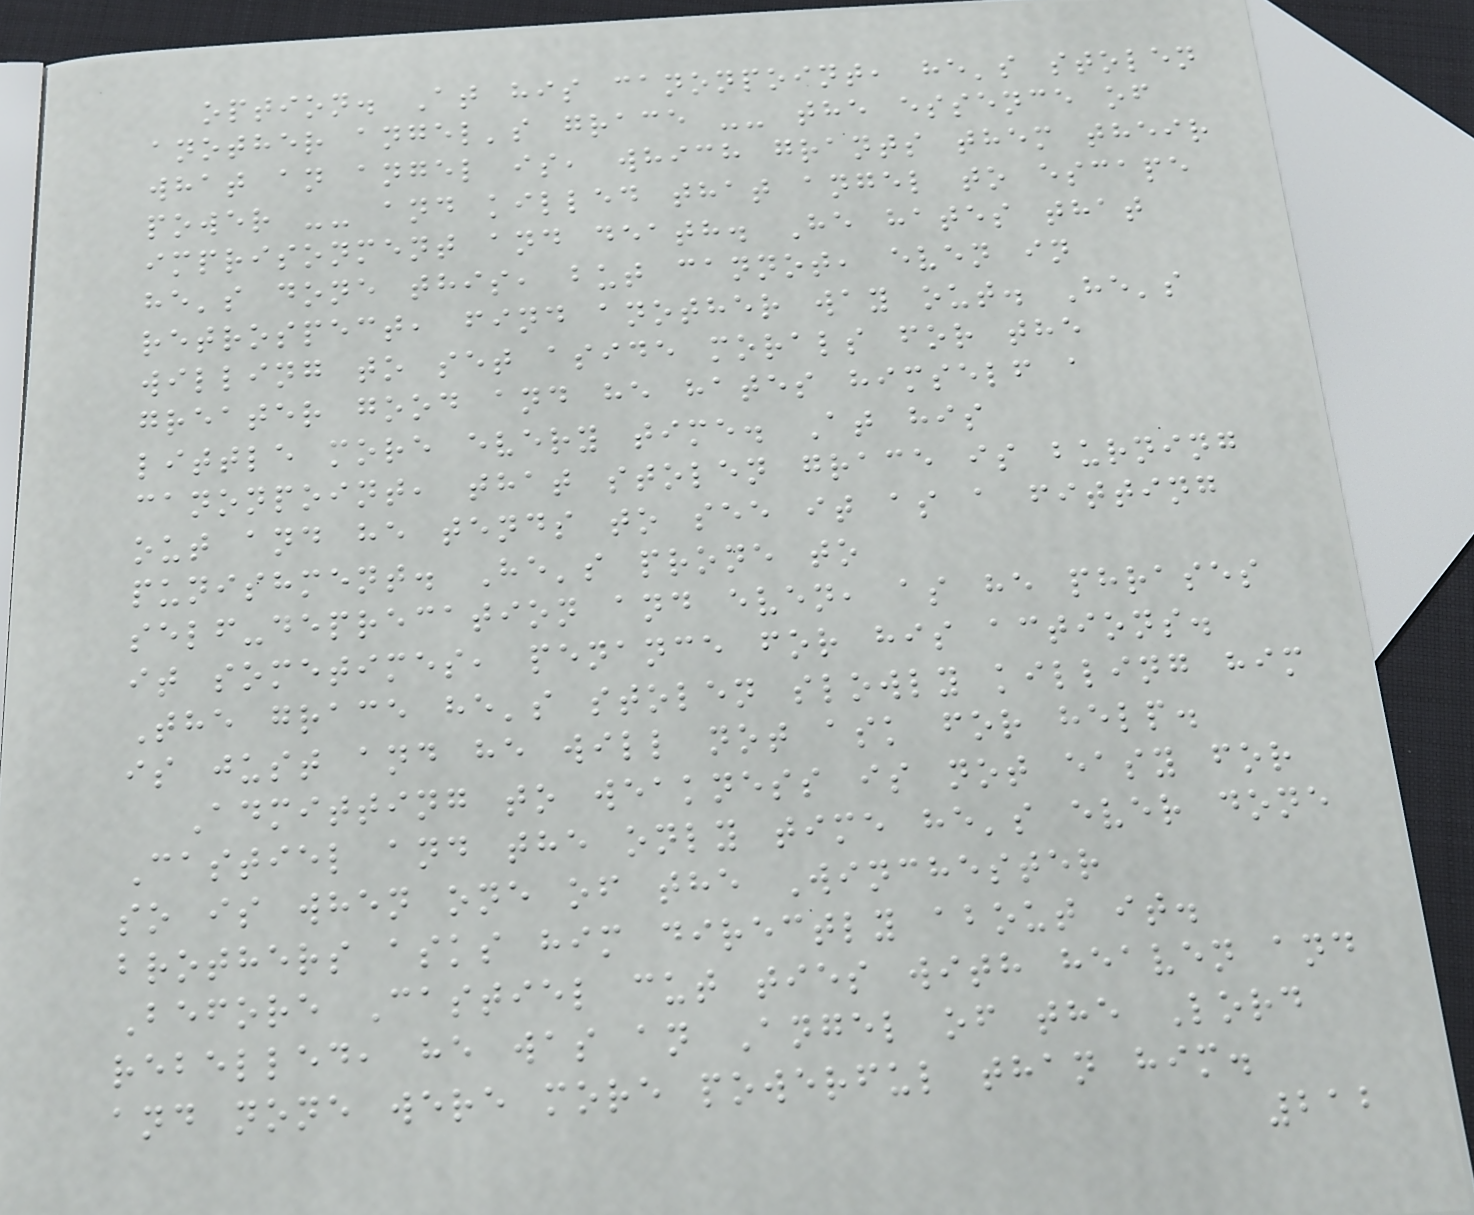option. At his canonpoint, he's stolen
another angel's grace -- the essence of
what an angel is, which grants them their
power -- and killed that angel to escape
imprisonment and death. He hates that
he's done this, but cannot, even in
retrospect, find another way out. He's
willing to set aside morals for the
greater good and he hates himself a
little more every time. At his
canonpoint, that stolen grace is burning
out and he tends to see it as a fitting
punishment. He's prone to
self-deprecation and even, as he phrases
it sometimes, penance for his actions.
The grace he's stolen slowly killing him
is just and he will not ask for help.
Admitting to weakness is not easy for
Castiel and the only time he's ever done
so is when one of the Winchester
brothers asks him directly about it.
Before Castiel cut ties with heaven and
rebelled, he was an Angel of the Lord
and none were more powerful than him.
212
